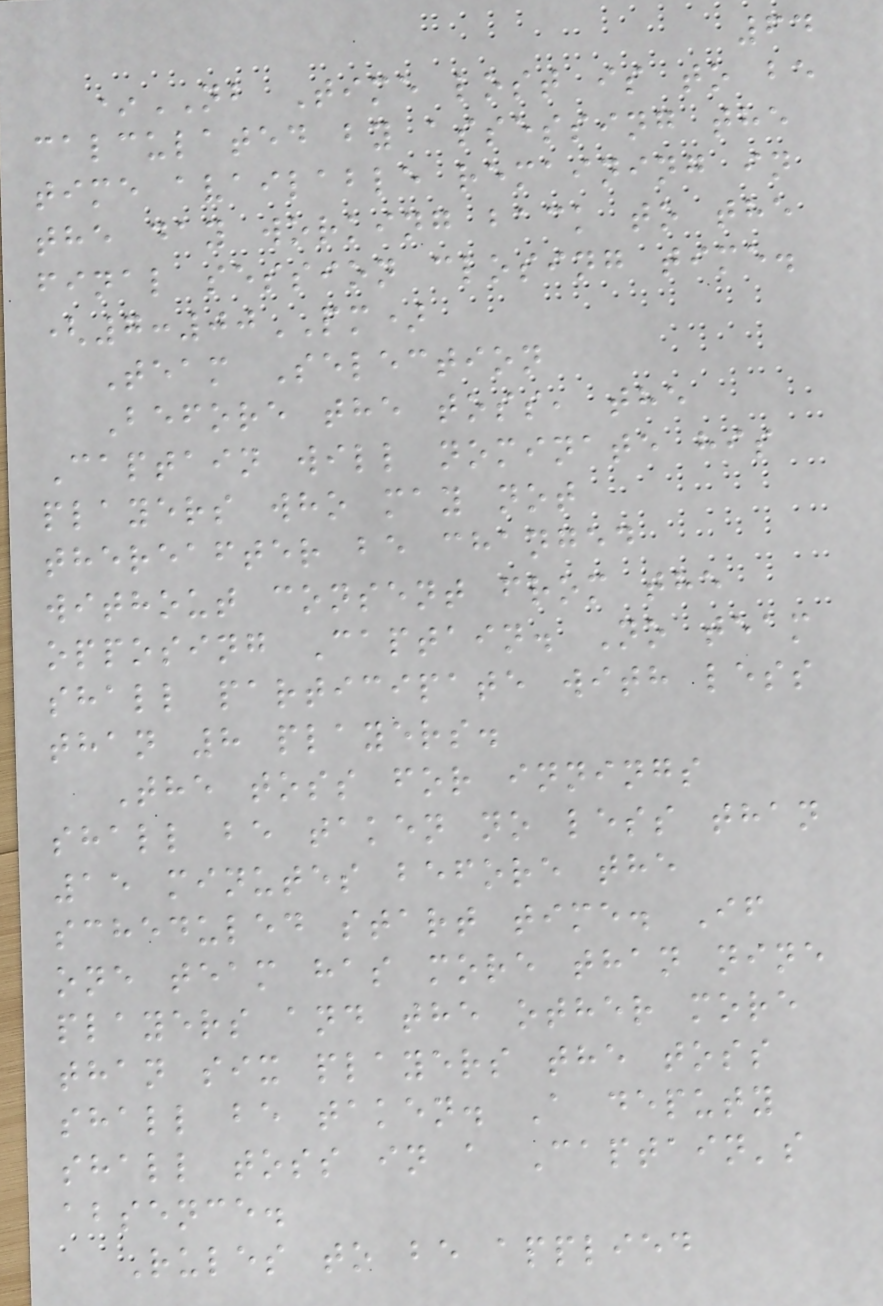64
*NB Time lost is to be
calculated by assessing the
time available remaining in
the day working back to the
final session closing time.
(7:00PM)
Team Selection
Before the toss, the
Captain will nominate his
players who may not
thereafter be changed
without consent from the
opposing Captain. No team
shall participate with less
than 8 players.
The toss for innings
shall be taken no less than
15 minutes before the
scheduled start time. If
one team has more than nine
players and the other more
than six players the toss
shall be taken. A deputy
shall toss in a Captain's
absence.
Rules to be applied
